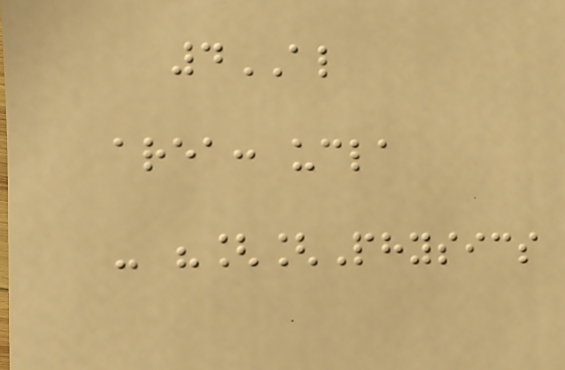4AL
area: ucla
- "[[Physics
